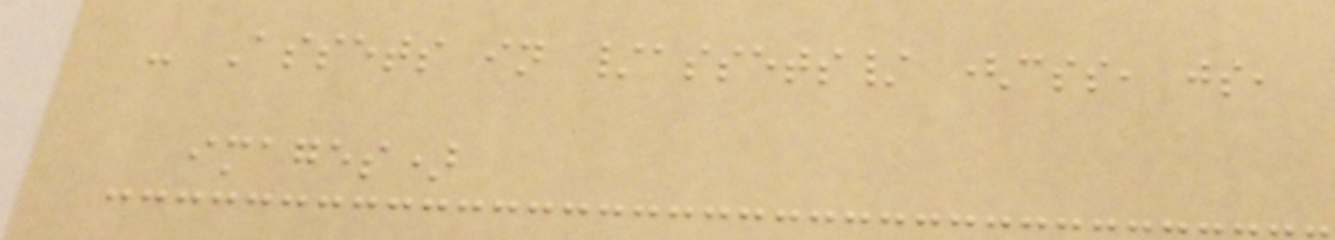- Assets in /assets/ (css, js,
images)
